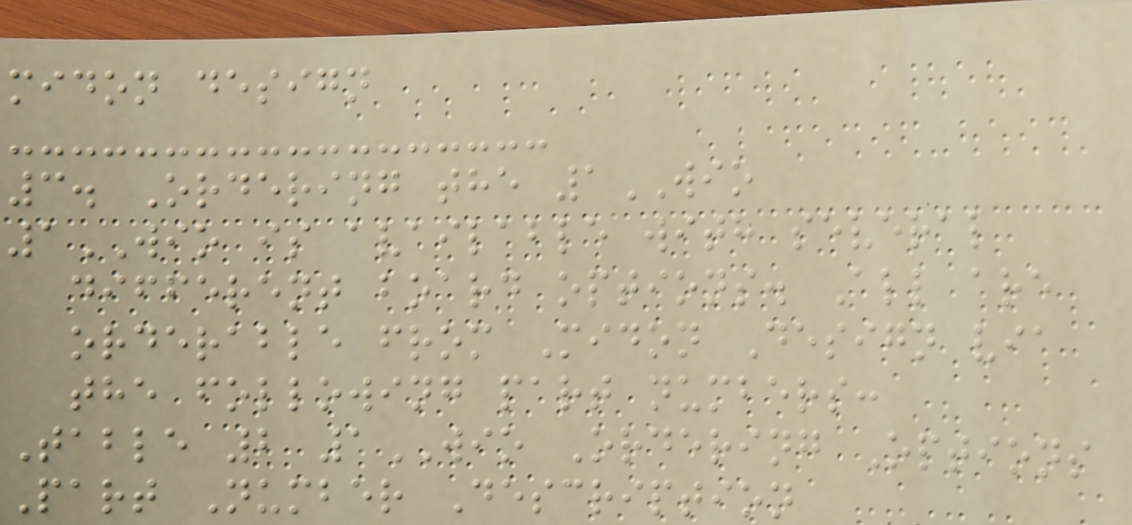midon design
3. Ordering the 1WIO
1WIO is available with several
different board options. All are
orderable from Midon Design via
the following part numbers:
Table 2 1WIO Ordering Options
Part Number Description
